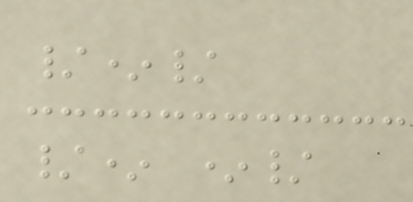/*/
/* */
